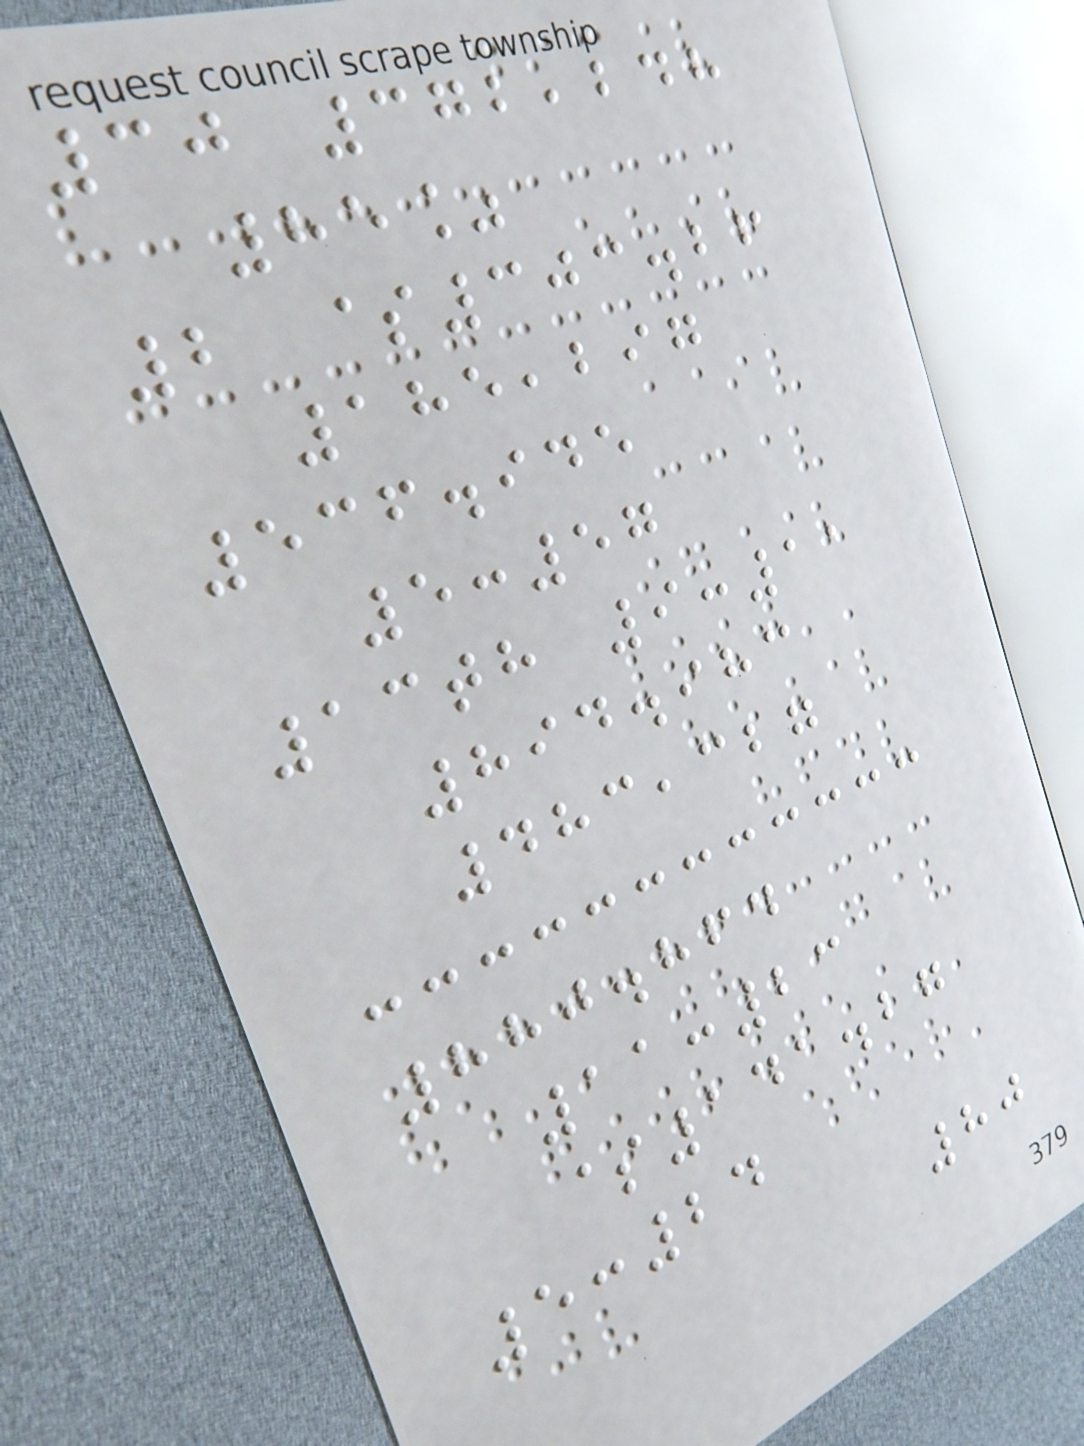30 372,248
85%
2 $303.26
185,297
536.945
5:57
13th 9:11
894.983
483,327
880.864
11:23
$141.27
5:24
80
